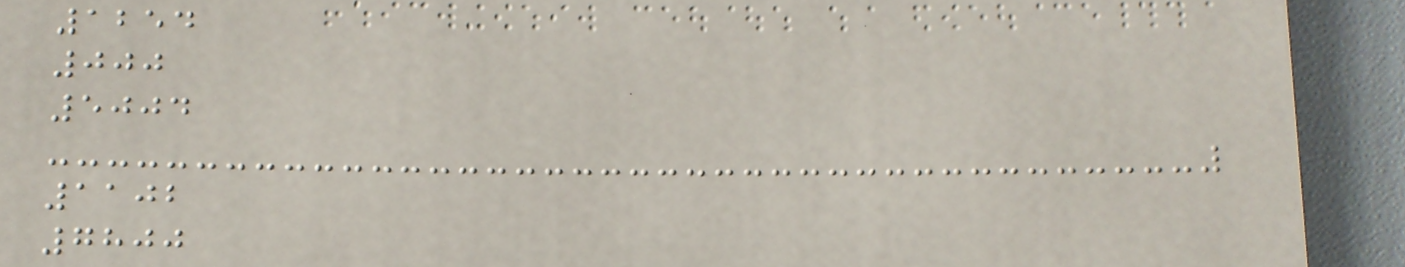1254
000
5004
1102
7800
